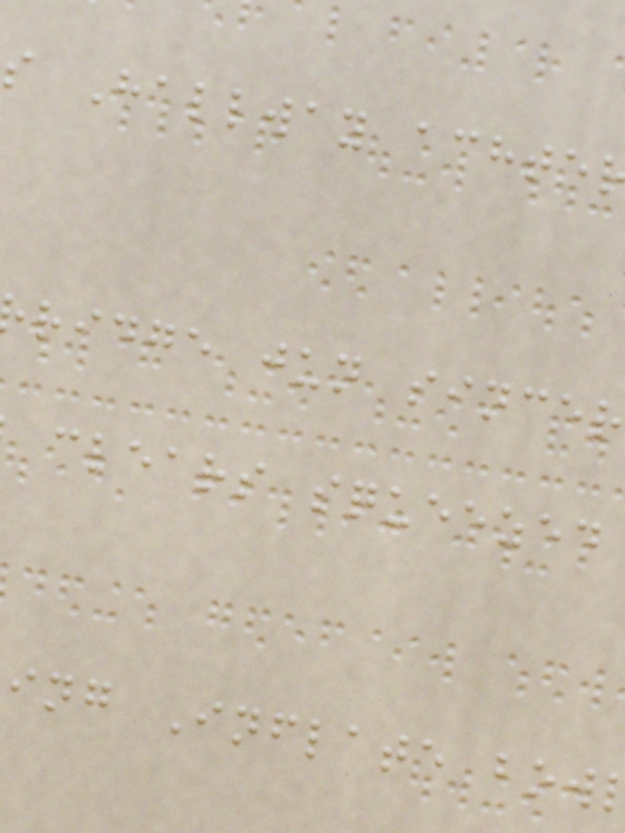s Hallway achte
ridge jun sincer
clears squeezed
ing Inflate bow
